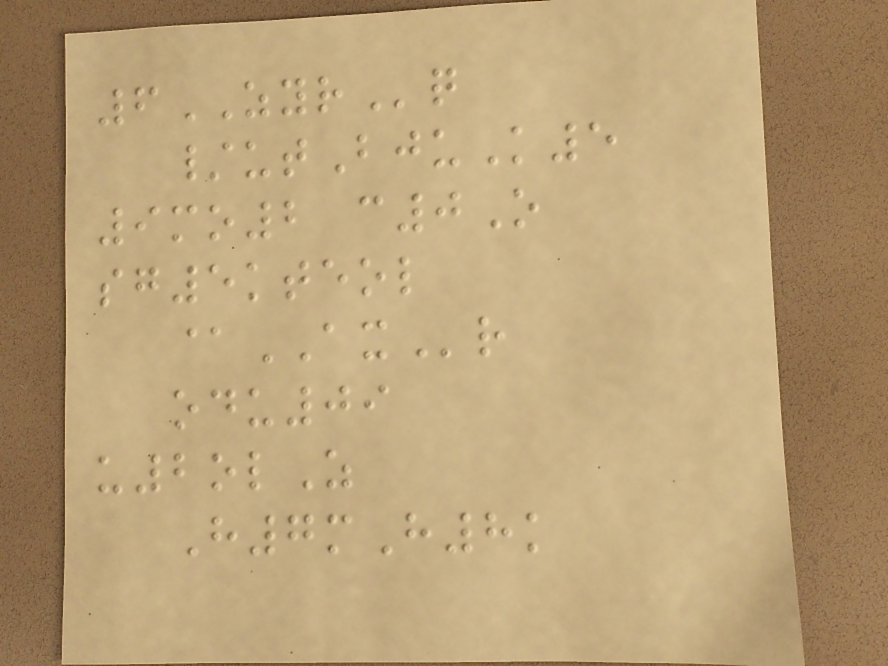6ZYRq
/utBjuK5
9mo2 c0O
sg5kteol
@AXr
odu09
u2olZ
H7mH8k
